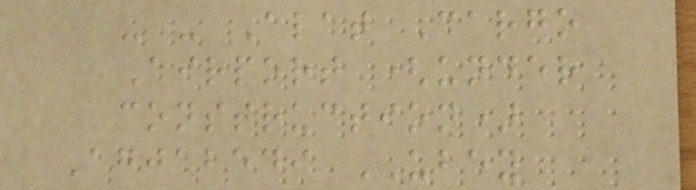- - Alat Cargo
Airport (under
construction)
Agjabedi UBEY
